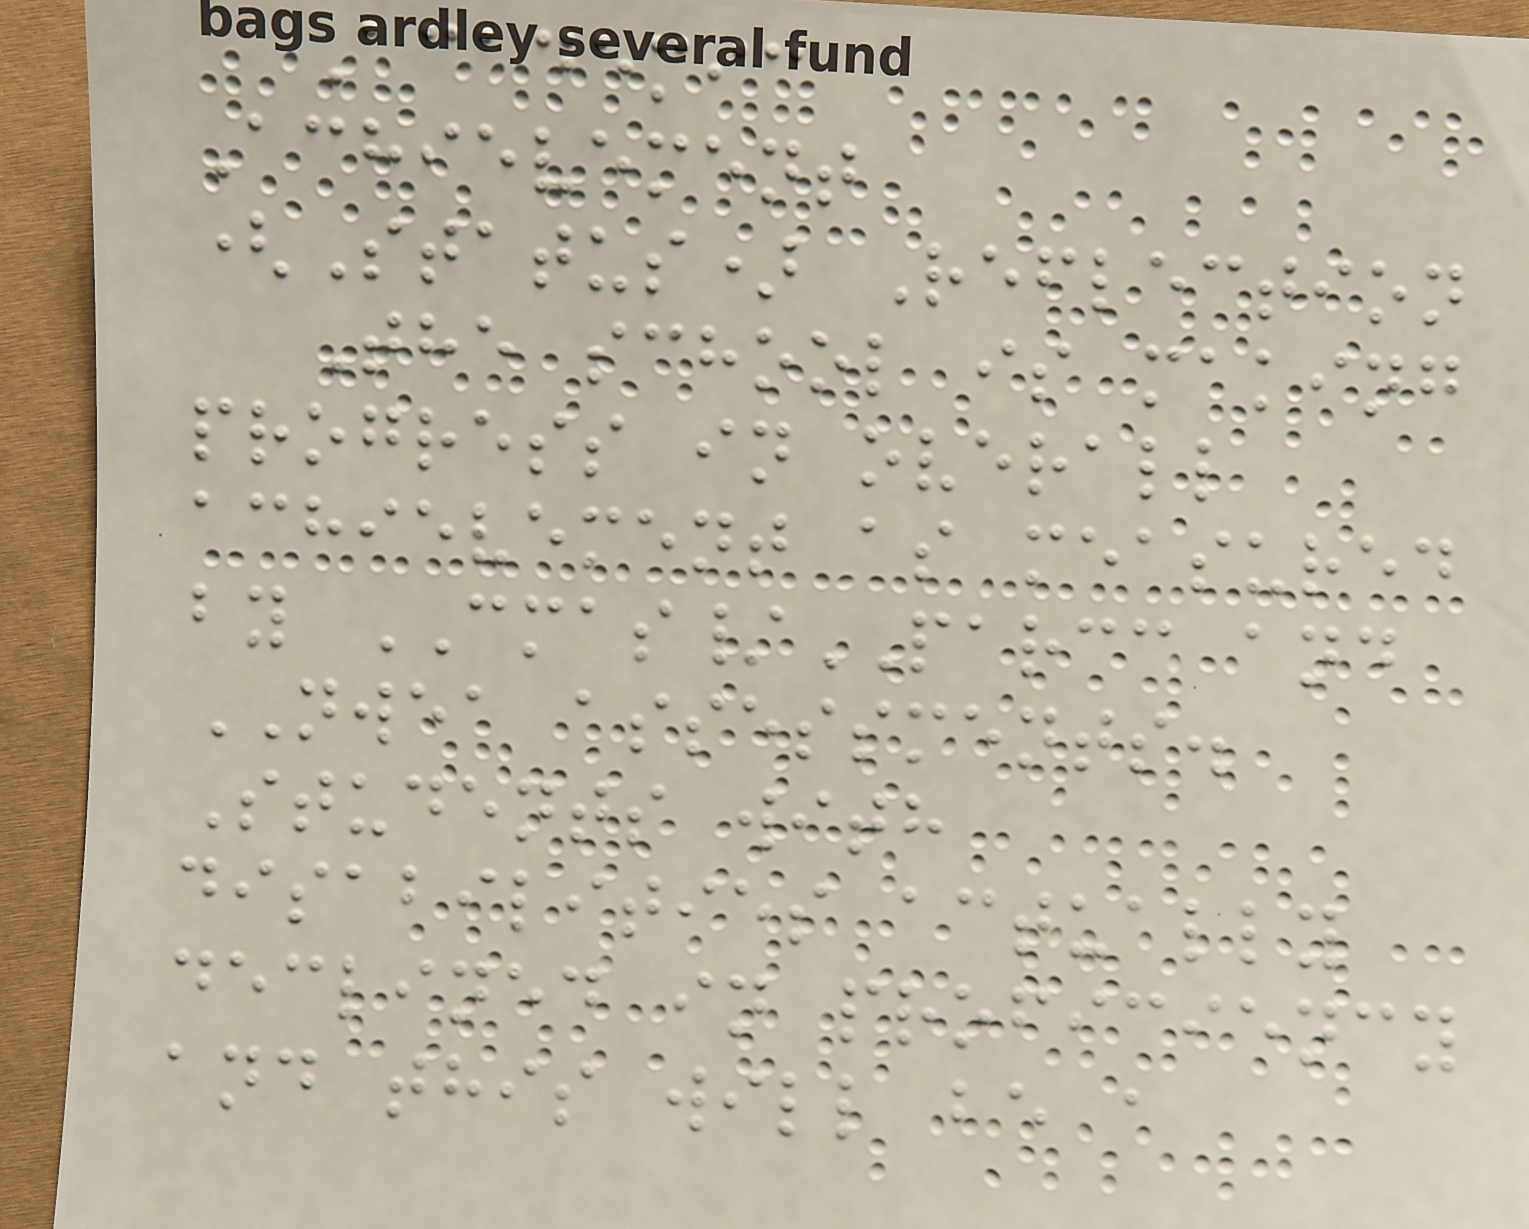Academic
Achievement
(Status) Reflection
The school is making
progress in overall
achievement as measured
by CMAS/PARCC and
NWEA assessments.
Students with
disabilities actually
declined in proficiency
and this will be a
